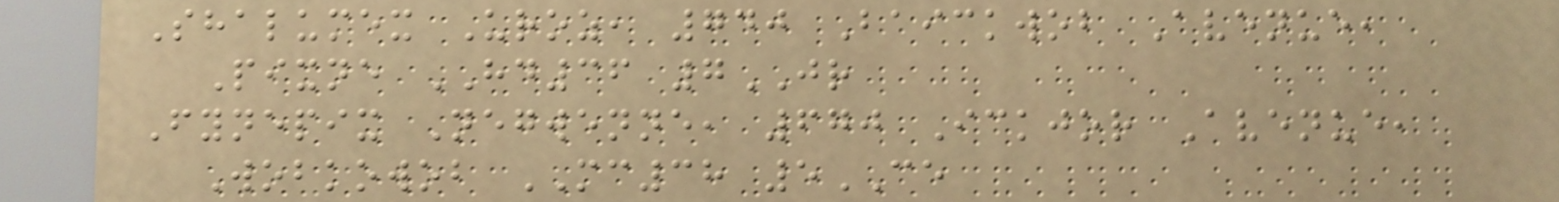Shalumex Uroz, 740 Baickwob Avenue,
Pixne HD36 7JR
Fynepix Negwenne, 670 Ickjor Avenue,
Wobkowob MC38 5CE
